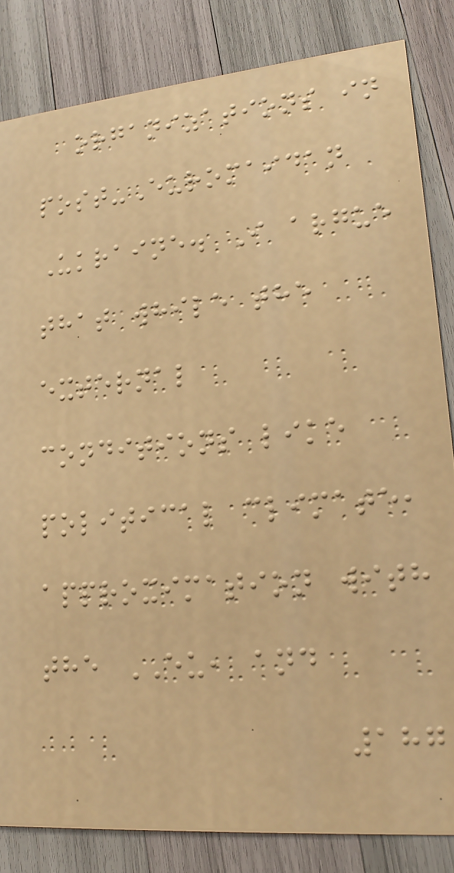organizations in
post-Euromaidan
Ukraine. I argue
that while the
external
conditions like
political climate,
approximation with
the EU, and
187
